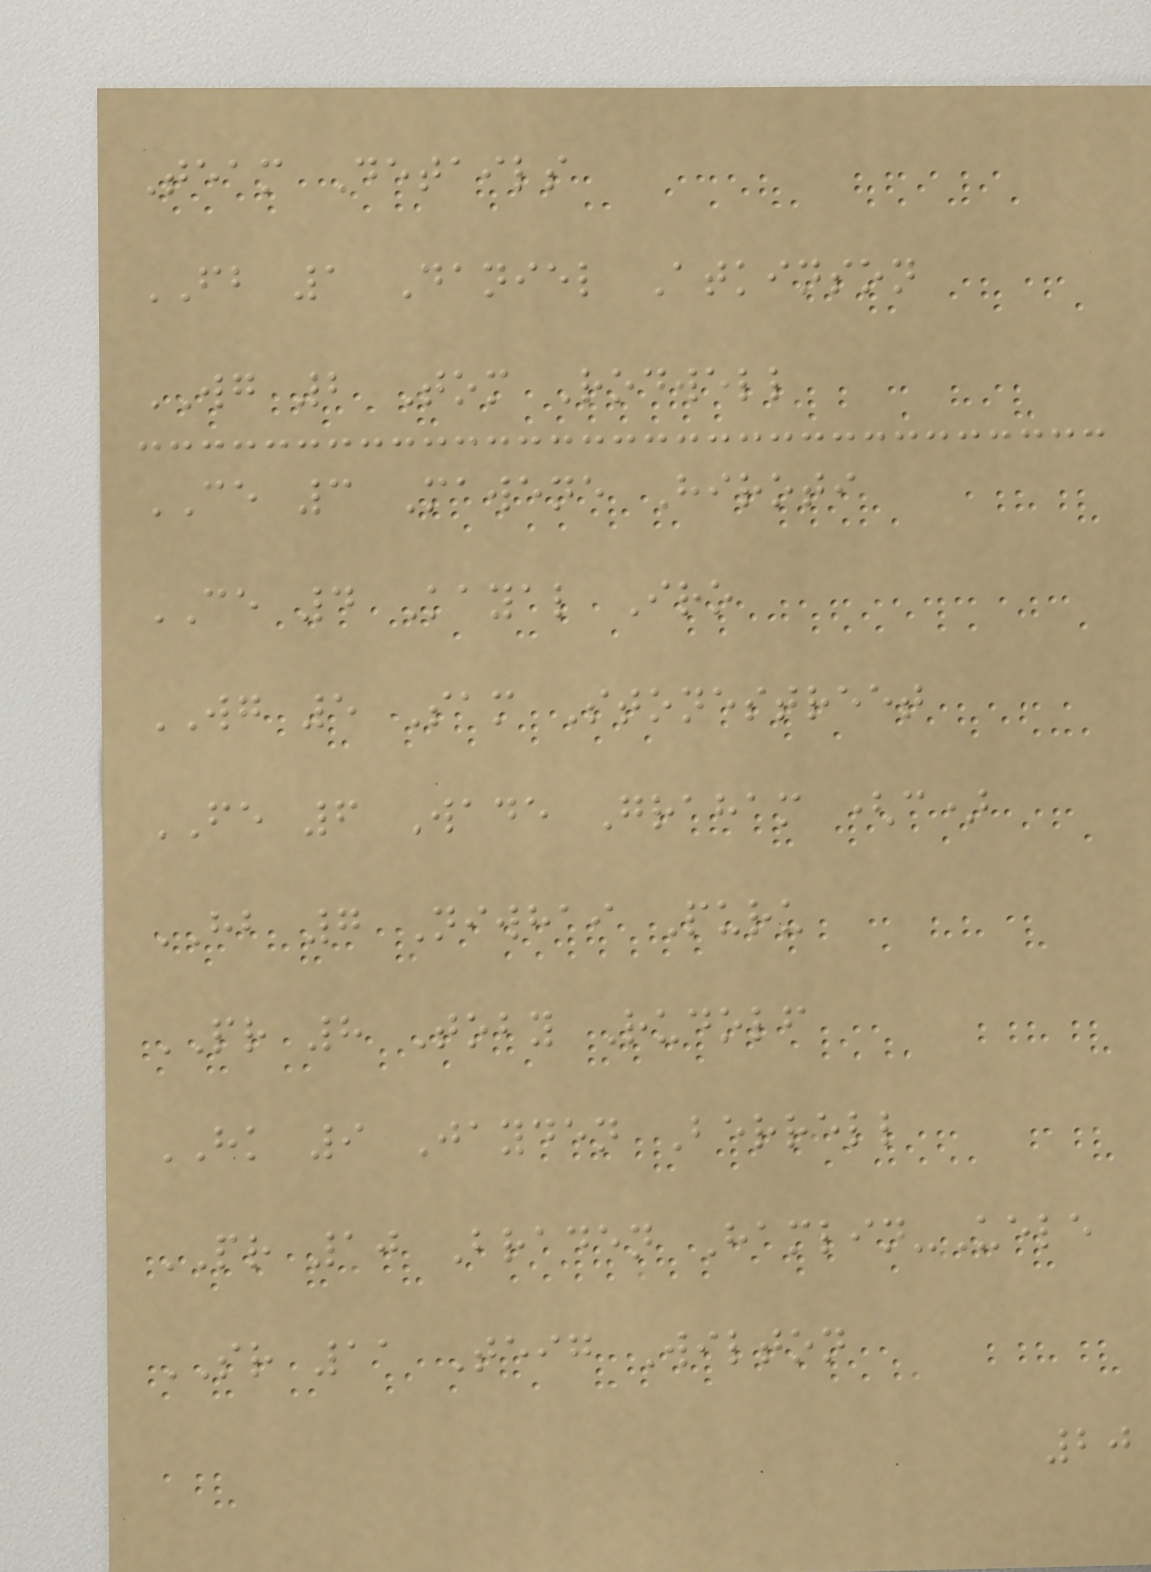Team Details
FB 1 Daniel Atkinson
WG 2 Tom Rodwell
CE 3 Mawene Hiroti
CE 4 Kayal Iro
WG 5 Sam Stonestreet
FE 6 Wade Graham (c)
HB 7 Niwhai Puru
PR 8 Toby Rudolf
HK 9 Jayden Berrell
PR 10 Braden Hamlin-Uele
SR 11 Teig Wilton
20
